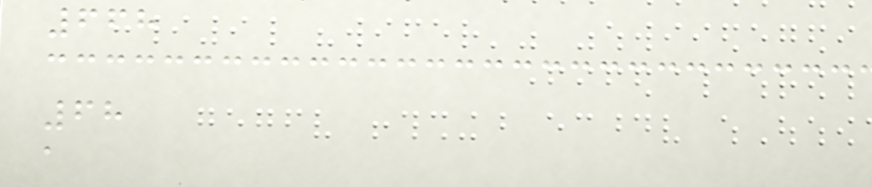668
68
a
